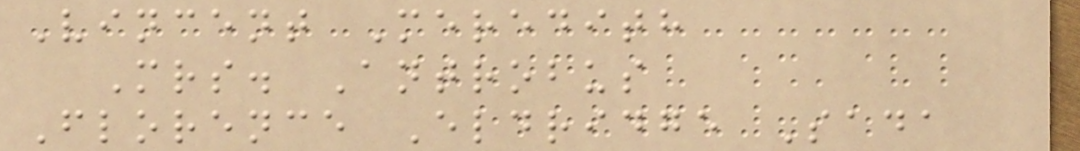Vincent Meredith
Mrs. Antrobus
Florence Eldridge Sada
